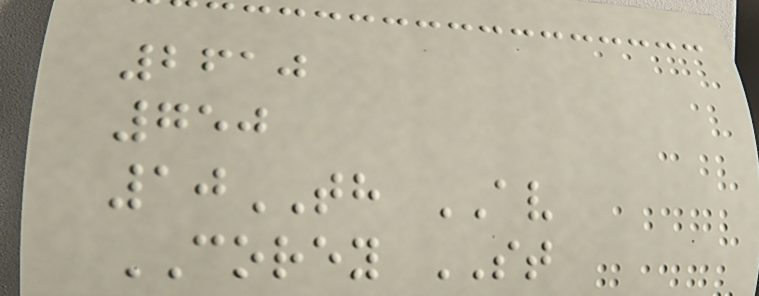2610
750
10TH AV
COREY ST
